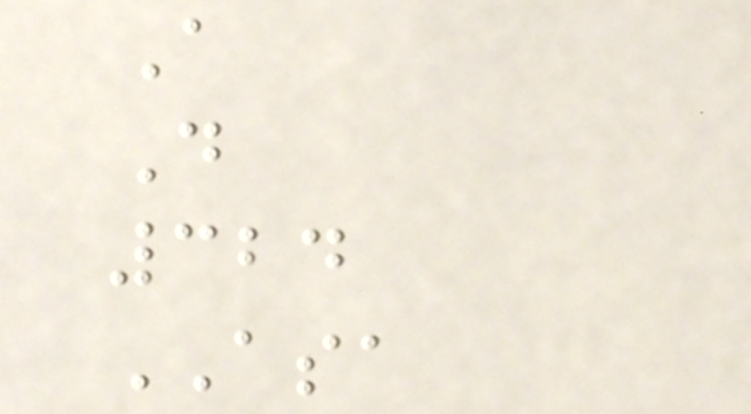A
D
324
ASA
